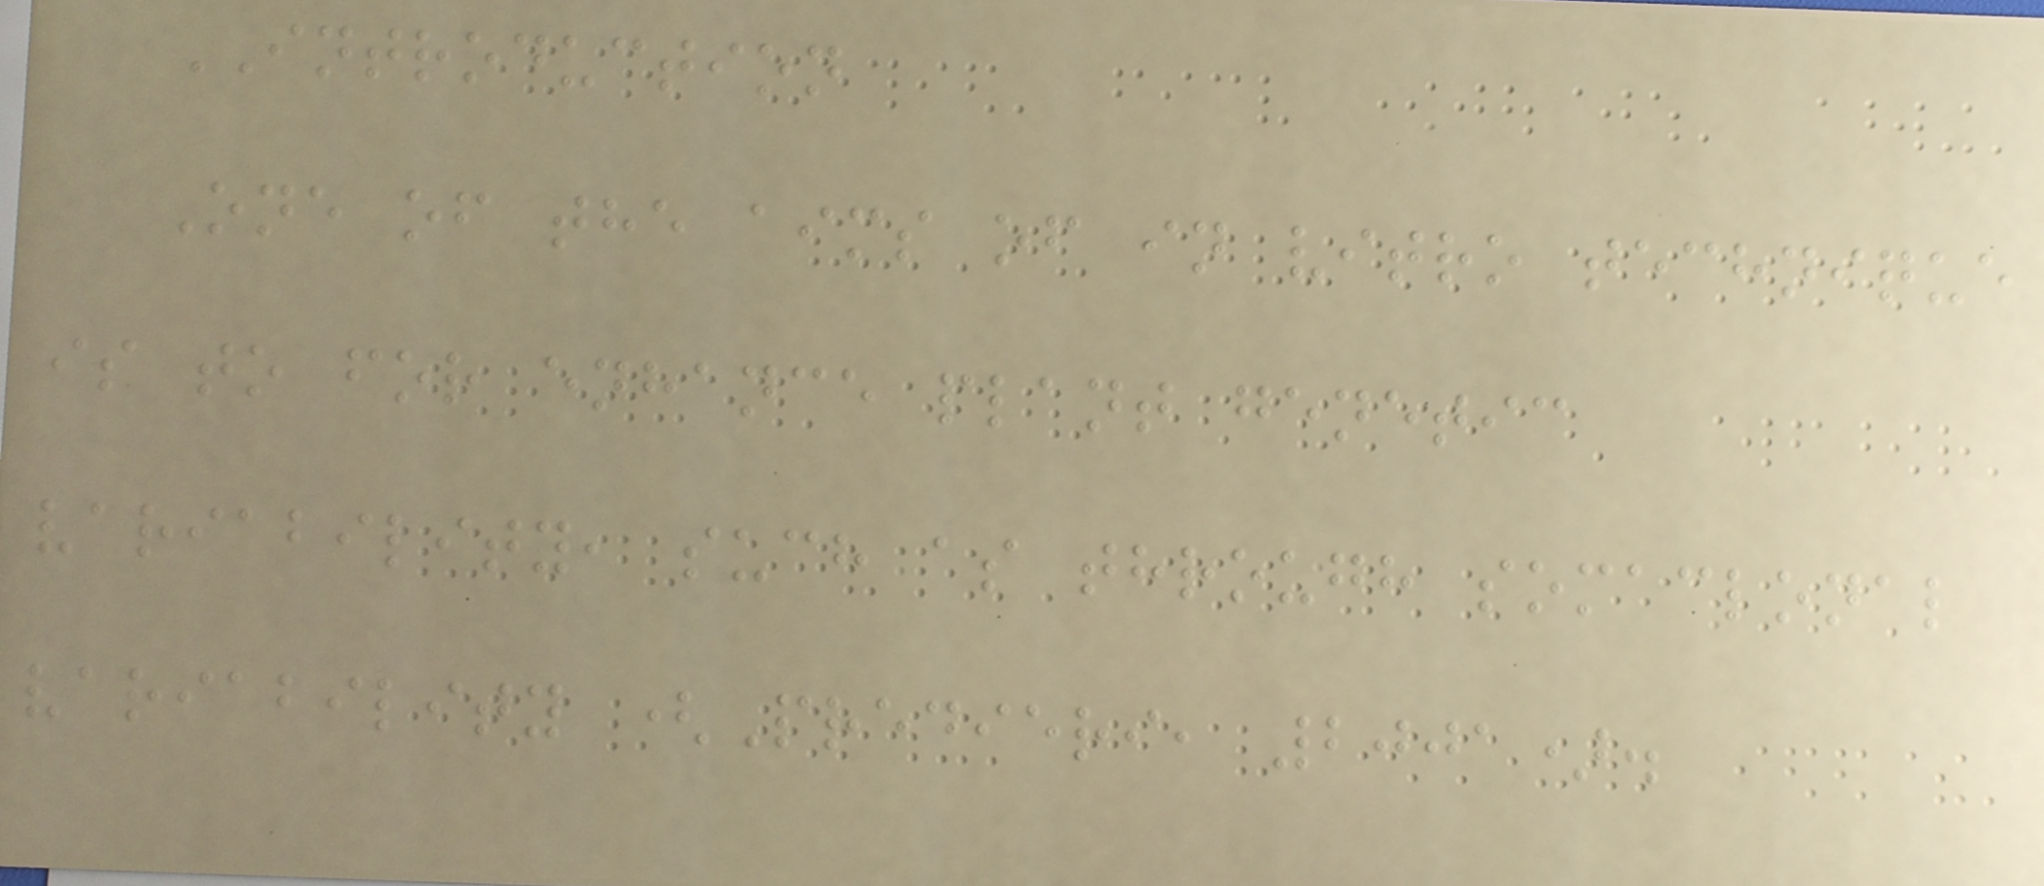INTRODUCTION
One of the aims of in vitro technique
is to for enhance plant genetic
variability, such as through somaclonal
variability (Predieri, 2001).
